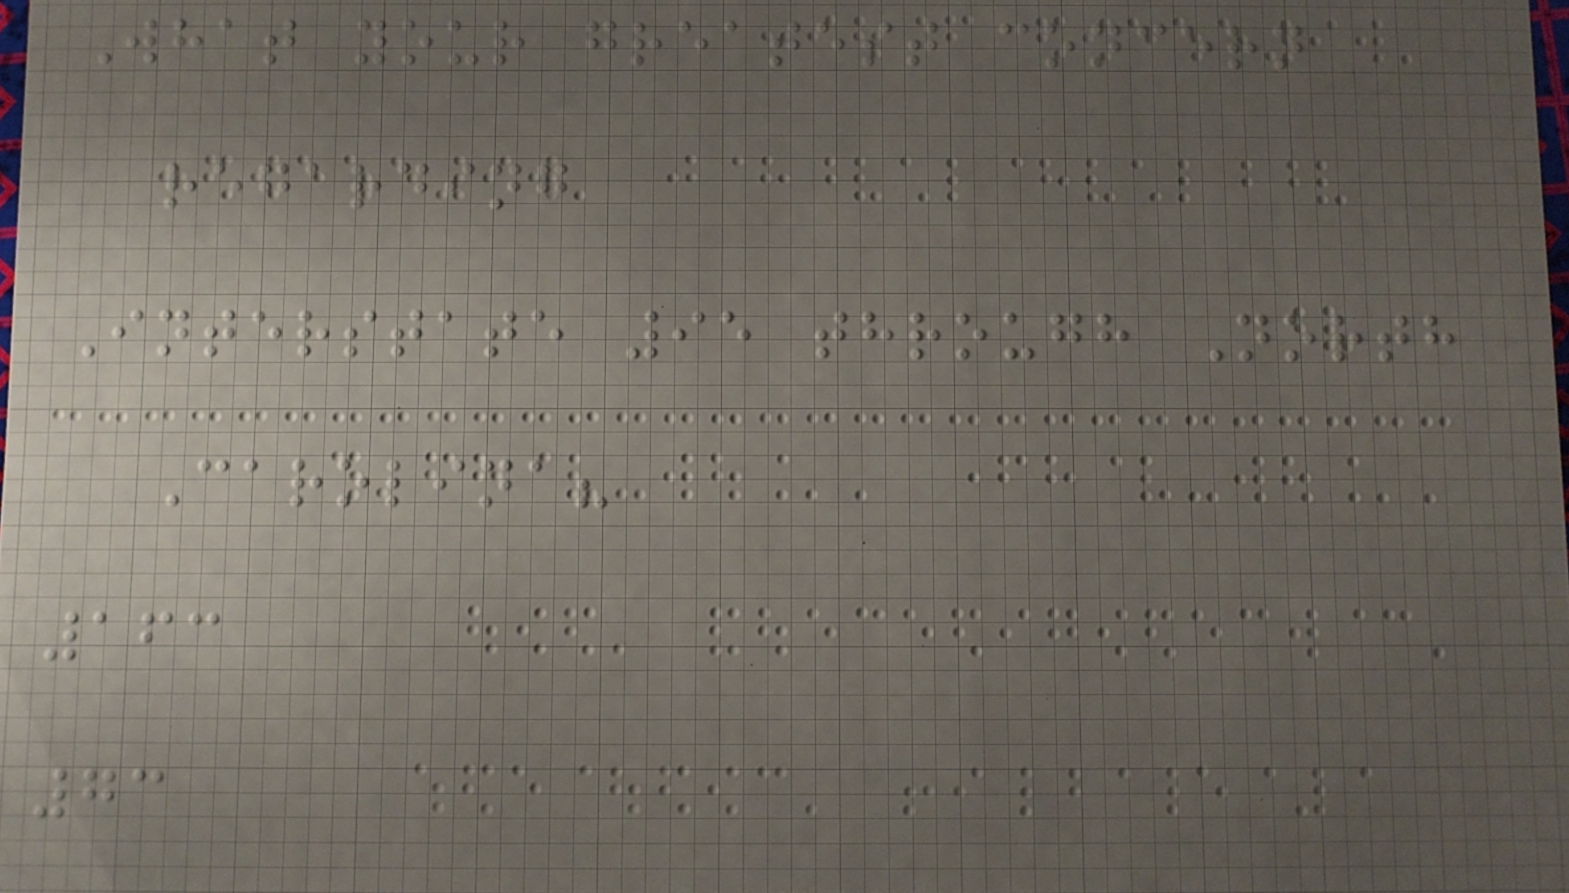What your greatest concern
regarding
Interstate 95 through North
Carolina?
163
73
